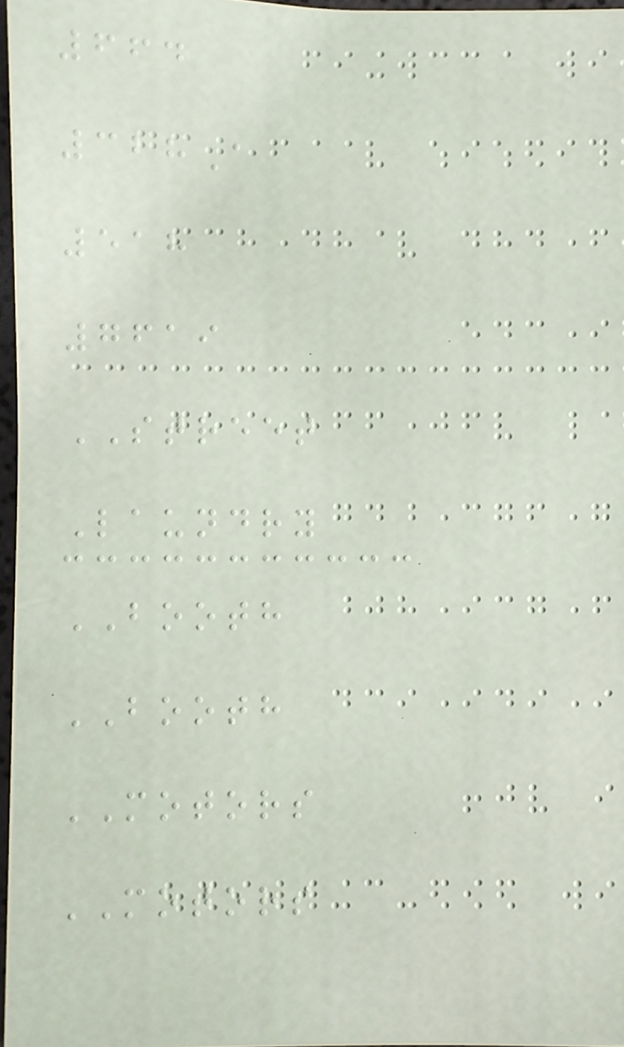664
328A
518
7619
STREET
Laundry
BOOTH
BOOTH
MOTORS
MOTORS
